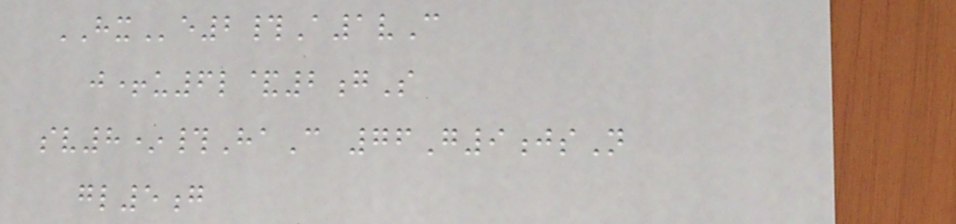HXe2#A1vC
j+u6l&2gS
sv8*#HaC 76G9jsN
gl5g
